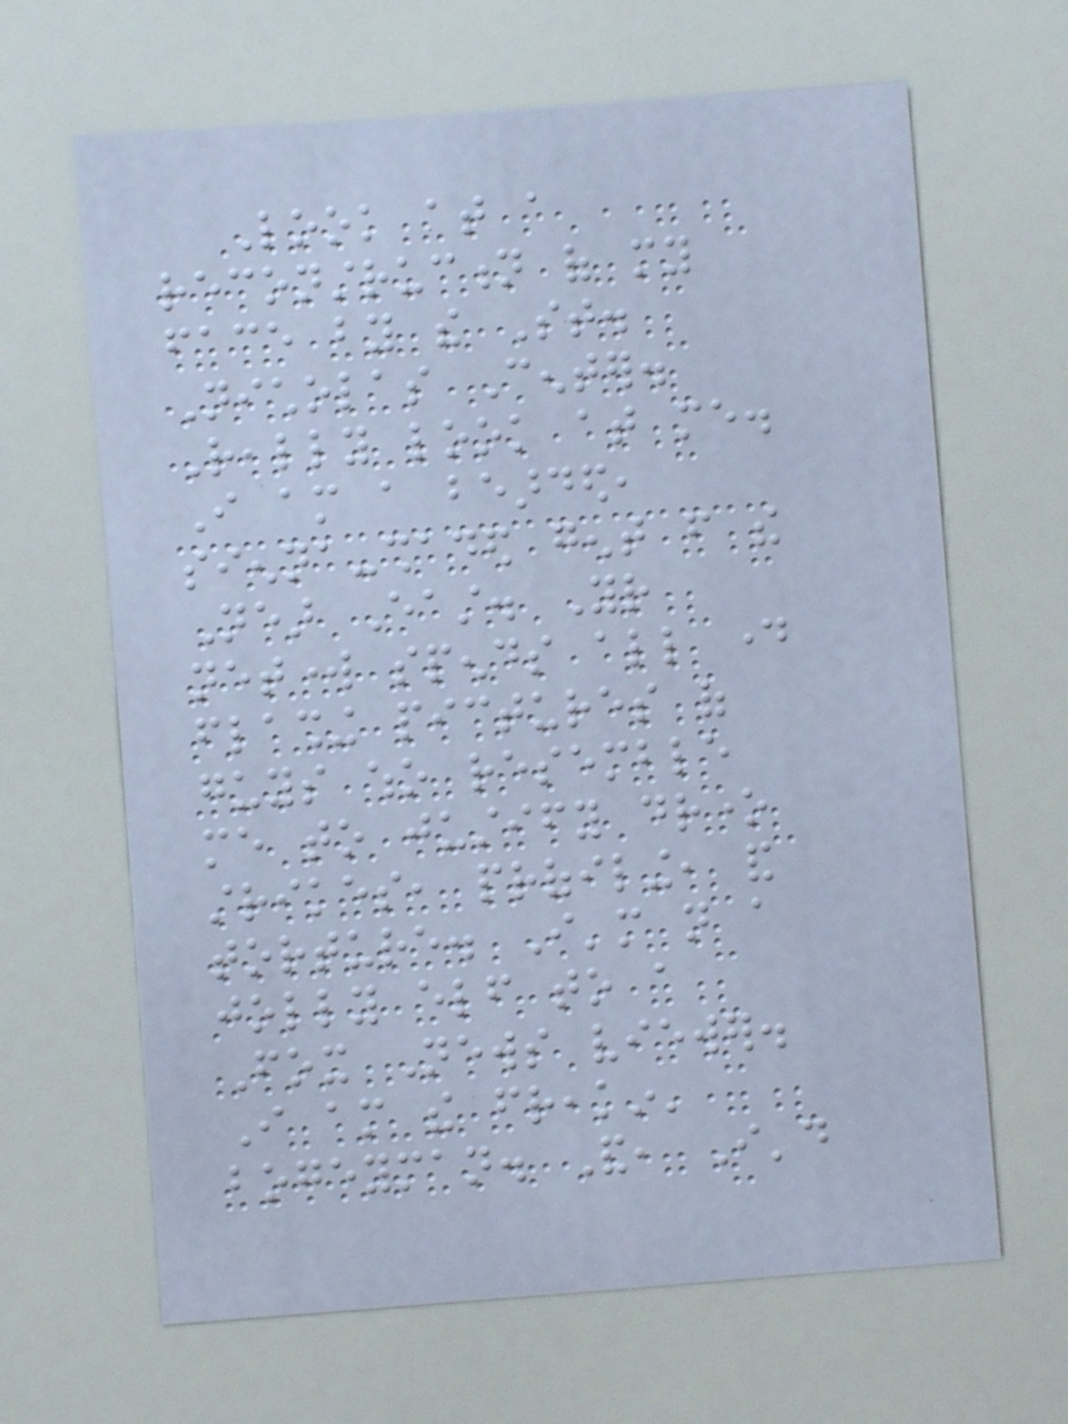Look at a
reconstruction of my
face by the St.
Nicholas Center.
Really look at me.
I am a bearded,
sienna-shaded gent from the
Near East. Your
network spends all day
flashing pictures of
guys who resemble
me to justify drone
strikes, profiling, and
torture. I'm not a
jolly elf to a
Fox News viewer.
I am the freakin'
bogeyman. And, I'd
